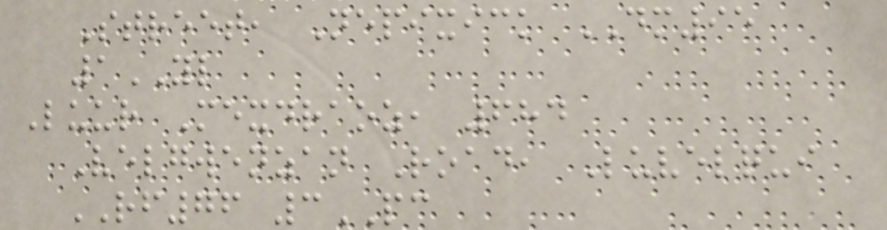Street, Nepixick DM95
1YL
Luur Mexdraoz, 684
Velgwenzan Road, Luvelqui
RF76 3PC
